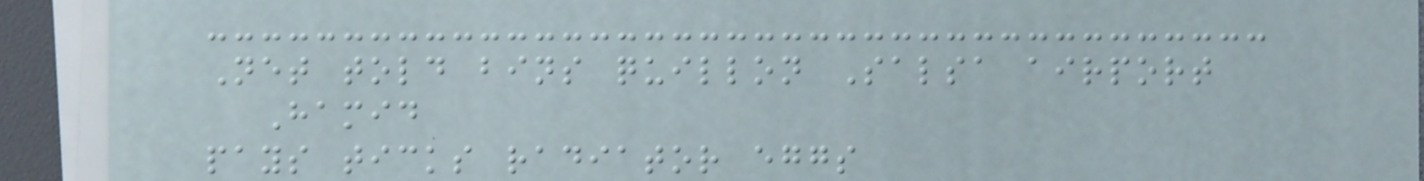Net told bins quillon Salsa airport
Hamid
pays ticks radiator eggs
